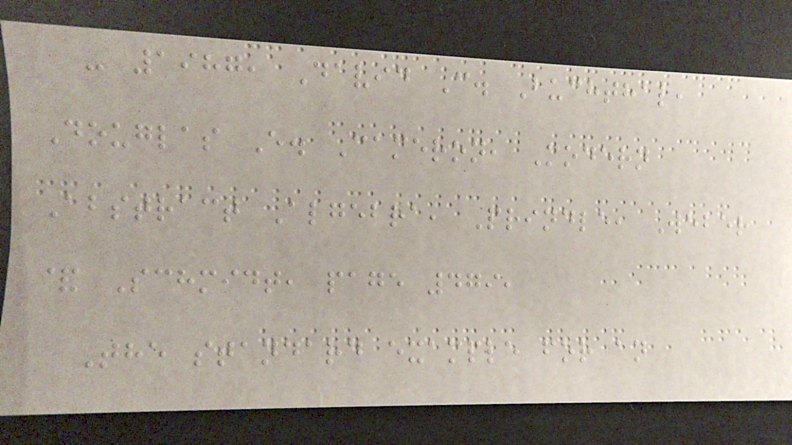- 1987, David C. Buchthal,
Douglas E. Cameron, Modern
Abstract Algebra, Prindle, Weber
& Schmidt, page 479,
The standard example for an
